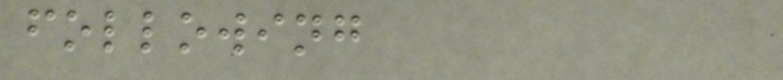following
